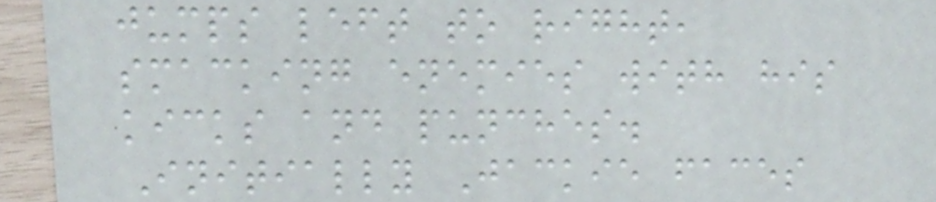jumps left to right,
smacking enemies with his
kicks and punches.
Initially Jackie faces
